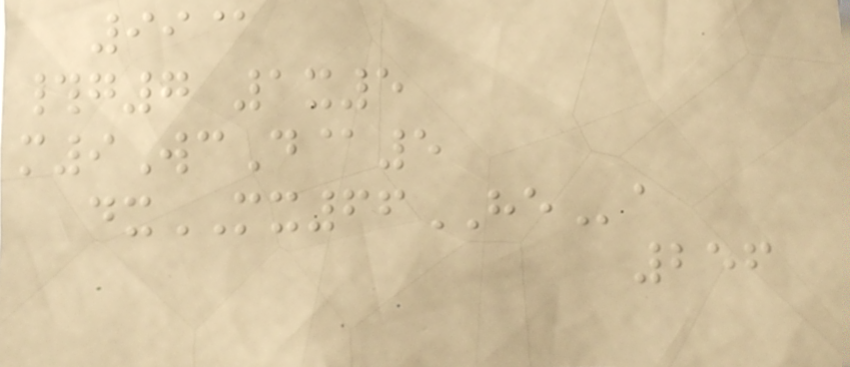99@
#g7 1x5
m9WcD@5
dxMX66HEa
256
